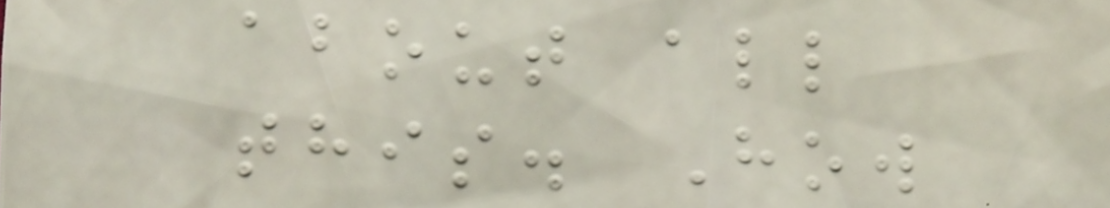about all
this. How
